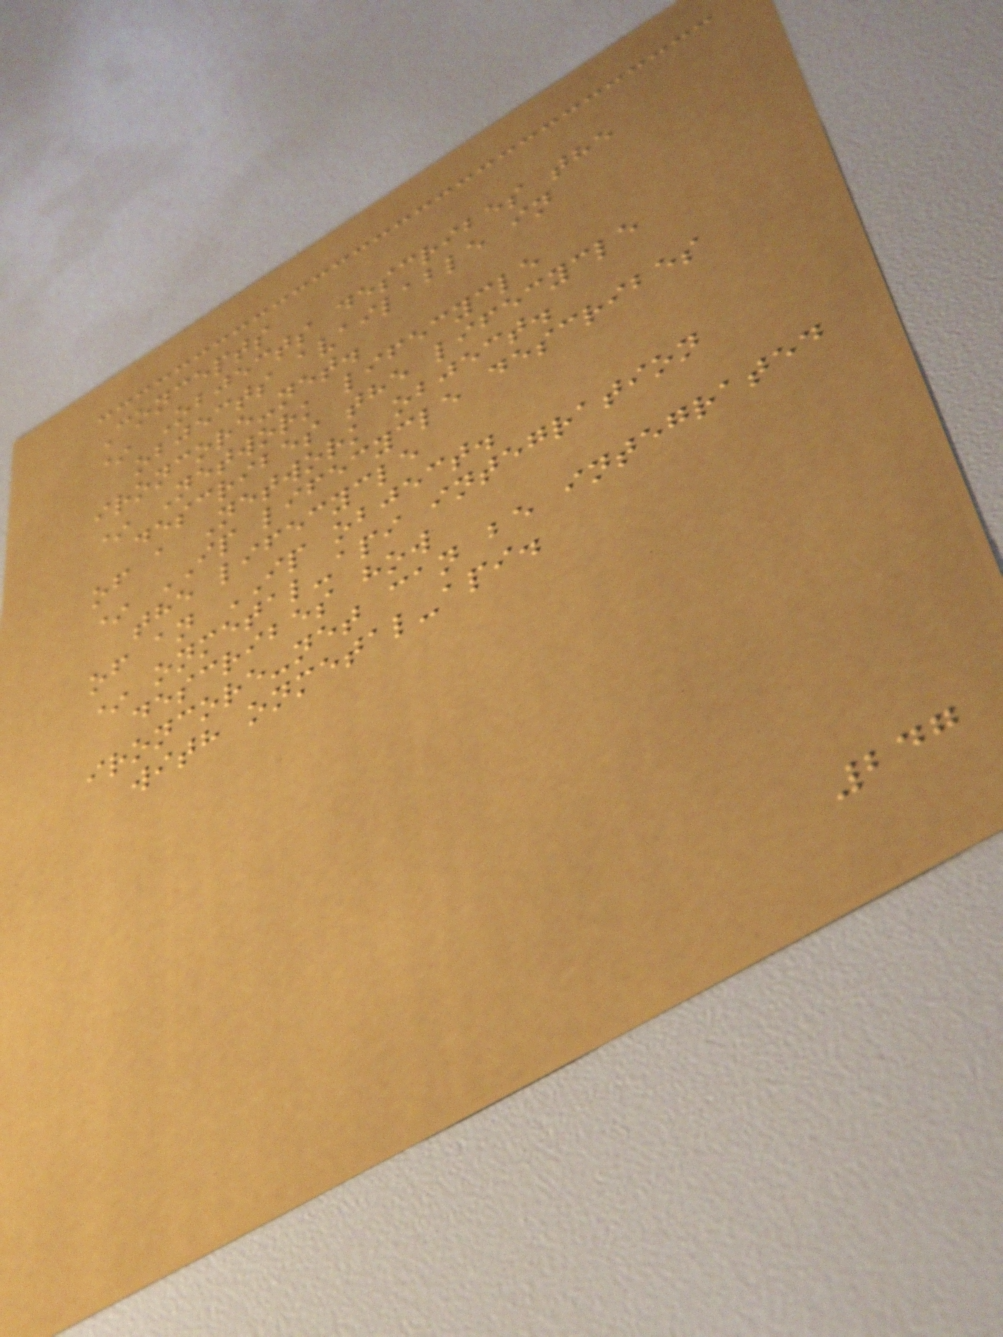Concepts
* Objects describes the
objects available in
ironcore-net.
* Network lifecycle
describes the lifecycle
of a Network object.
* IP lifecycle describes
the lifecycle
of an IP object.
* onmetal-api integration
describes how
ironcore-net can be integrated
with onmetal-api.
247
